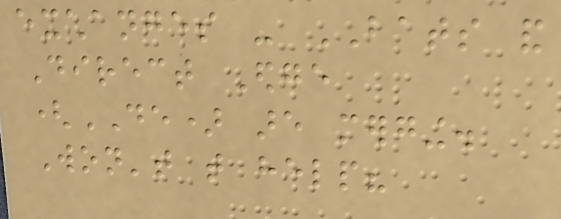exchanges - BATS and
Direct Edge
(DE) are merging.
Won't that help?
